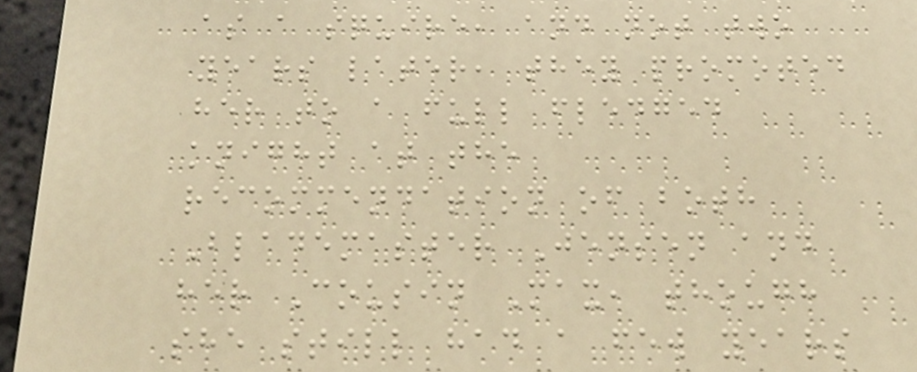as a squire, and not two
years later, they promoted
her to a full fledged
knight at the
recommendation of both
Blademaster Jensen and
her Cousin Max, though
she still had a few years
